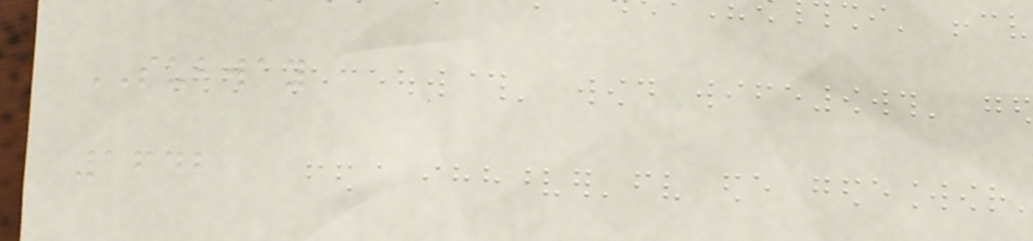SUBWAY
1642
